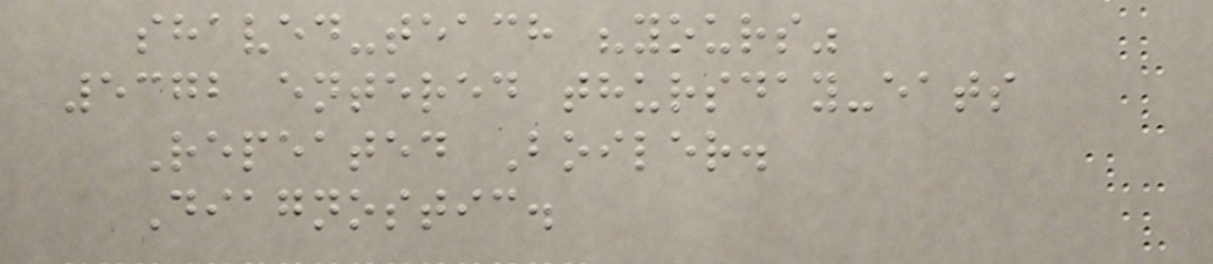shaved-teach "yours"
5372 entered thursday-eats
Repeated Boiler.
Diagnostic.
